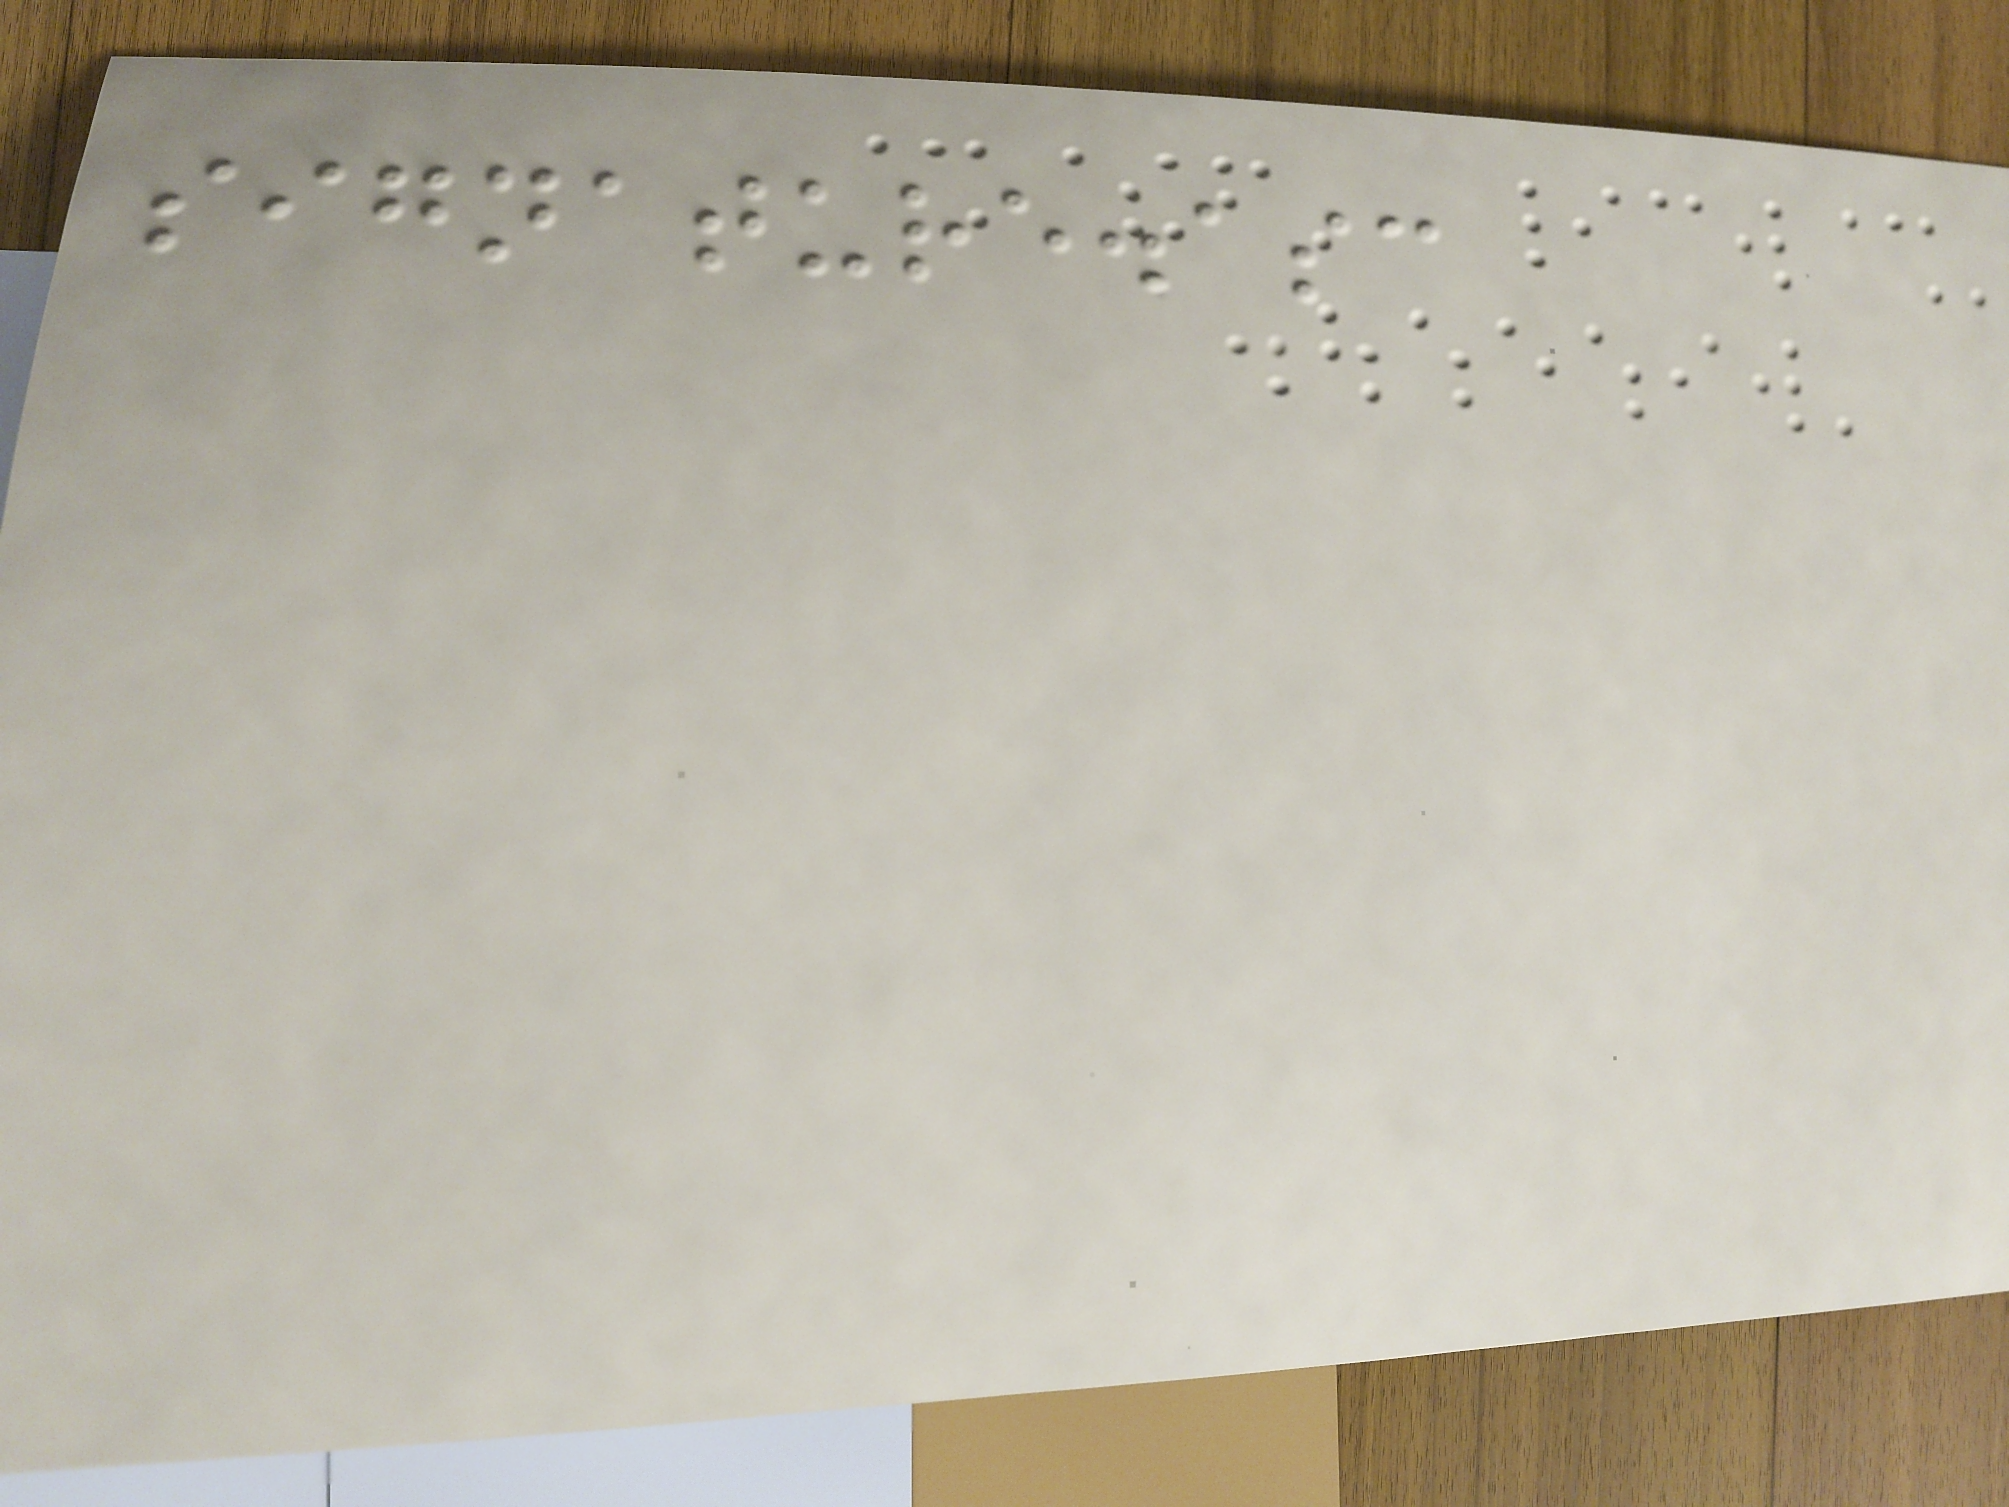signature.asc
